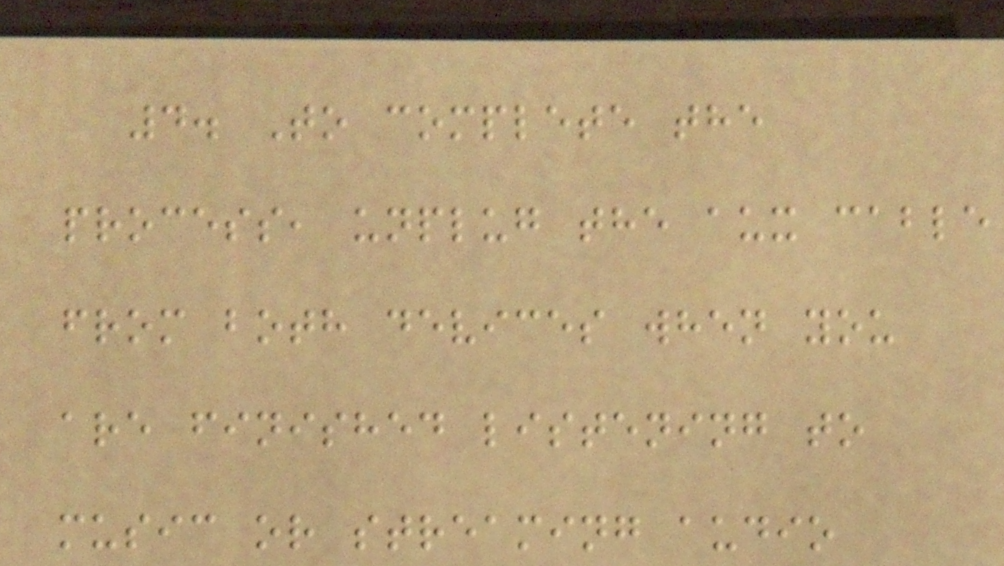4. To complete the
process, unplug the aux cable
from both devices when you
are finished listening to
music or streaming audio
